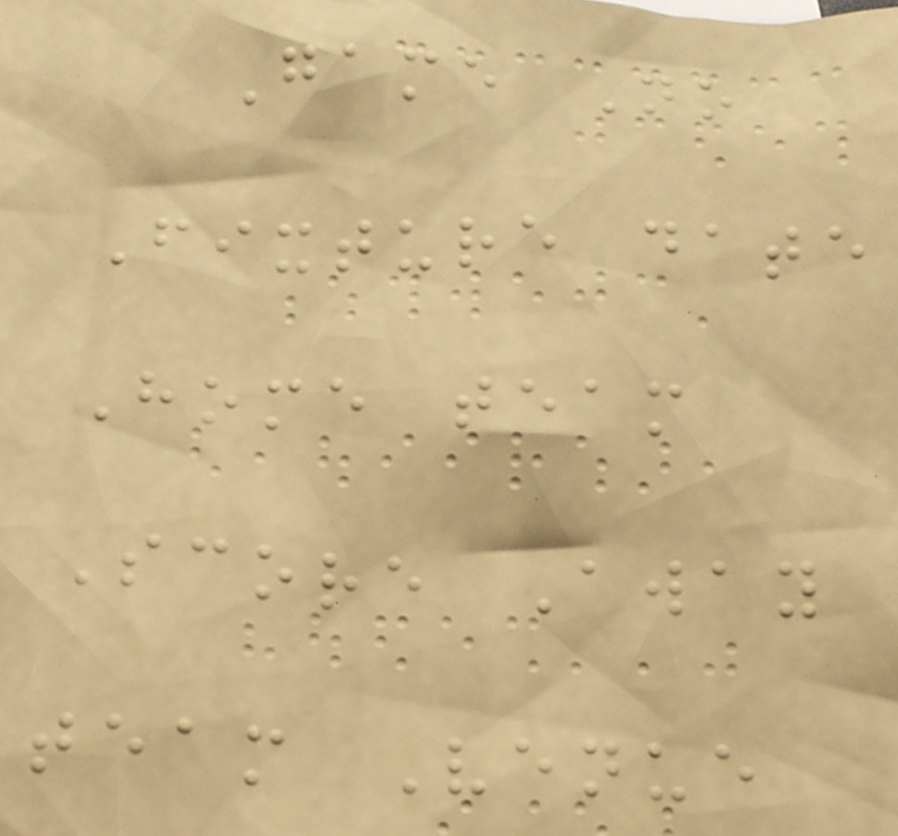Game No
Fixture date
Home team
Score Away
team Venue
